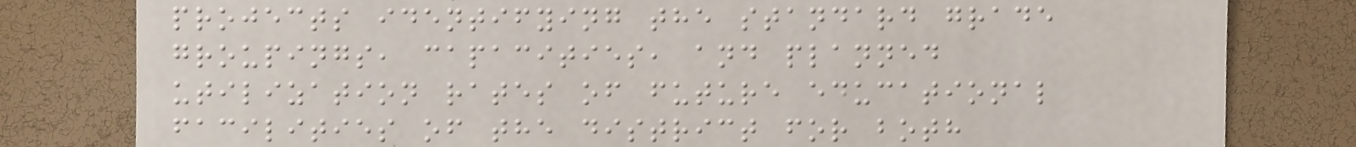projects identifying the standard grade
groupings, capacities, and planned
utilization rates of future educational
facilities of the district for both
